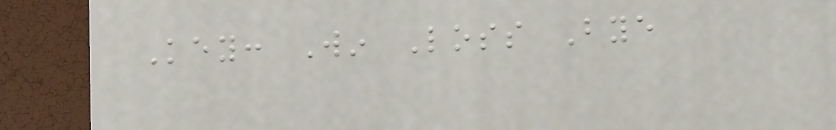Key: Win Loss Bye
